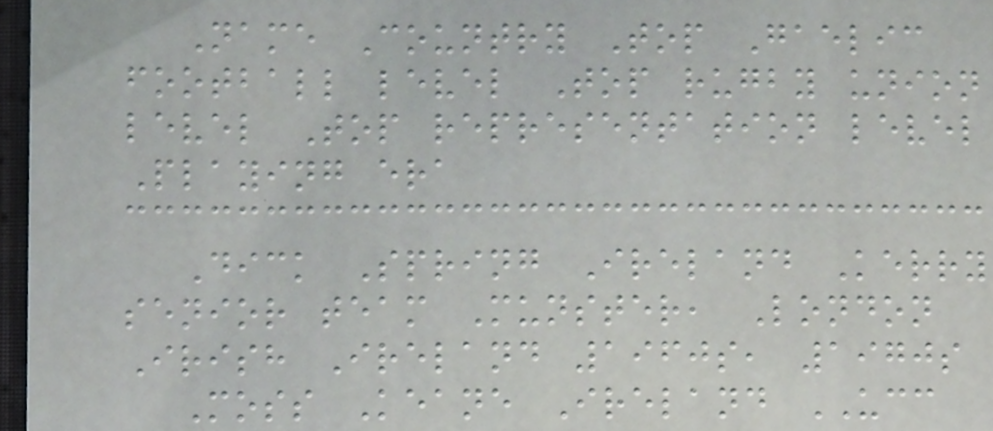Name Country Top Gaelic
football level Top rugby union
level Top representation level
Playing era
Dick Spring Ireland Kerry
senior team Munster, London
Irish Ireland 1960s, 1970s
Moss Keane Ireland UCC
